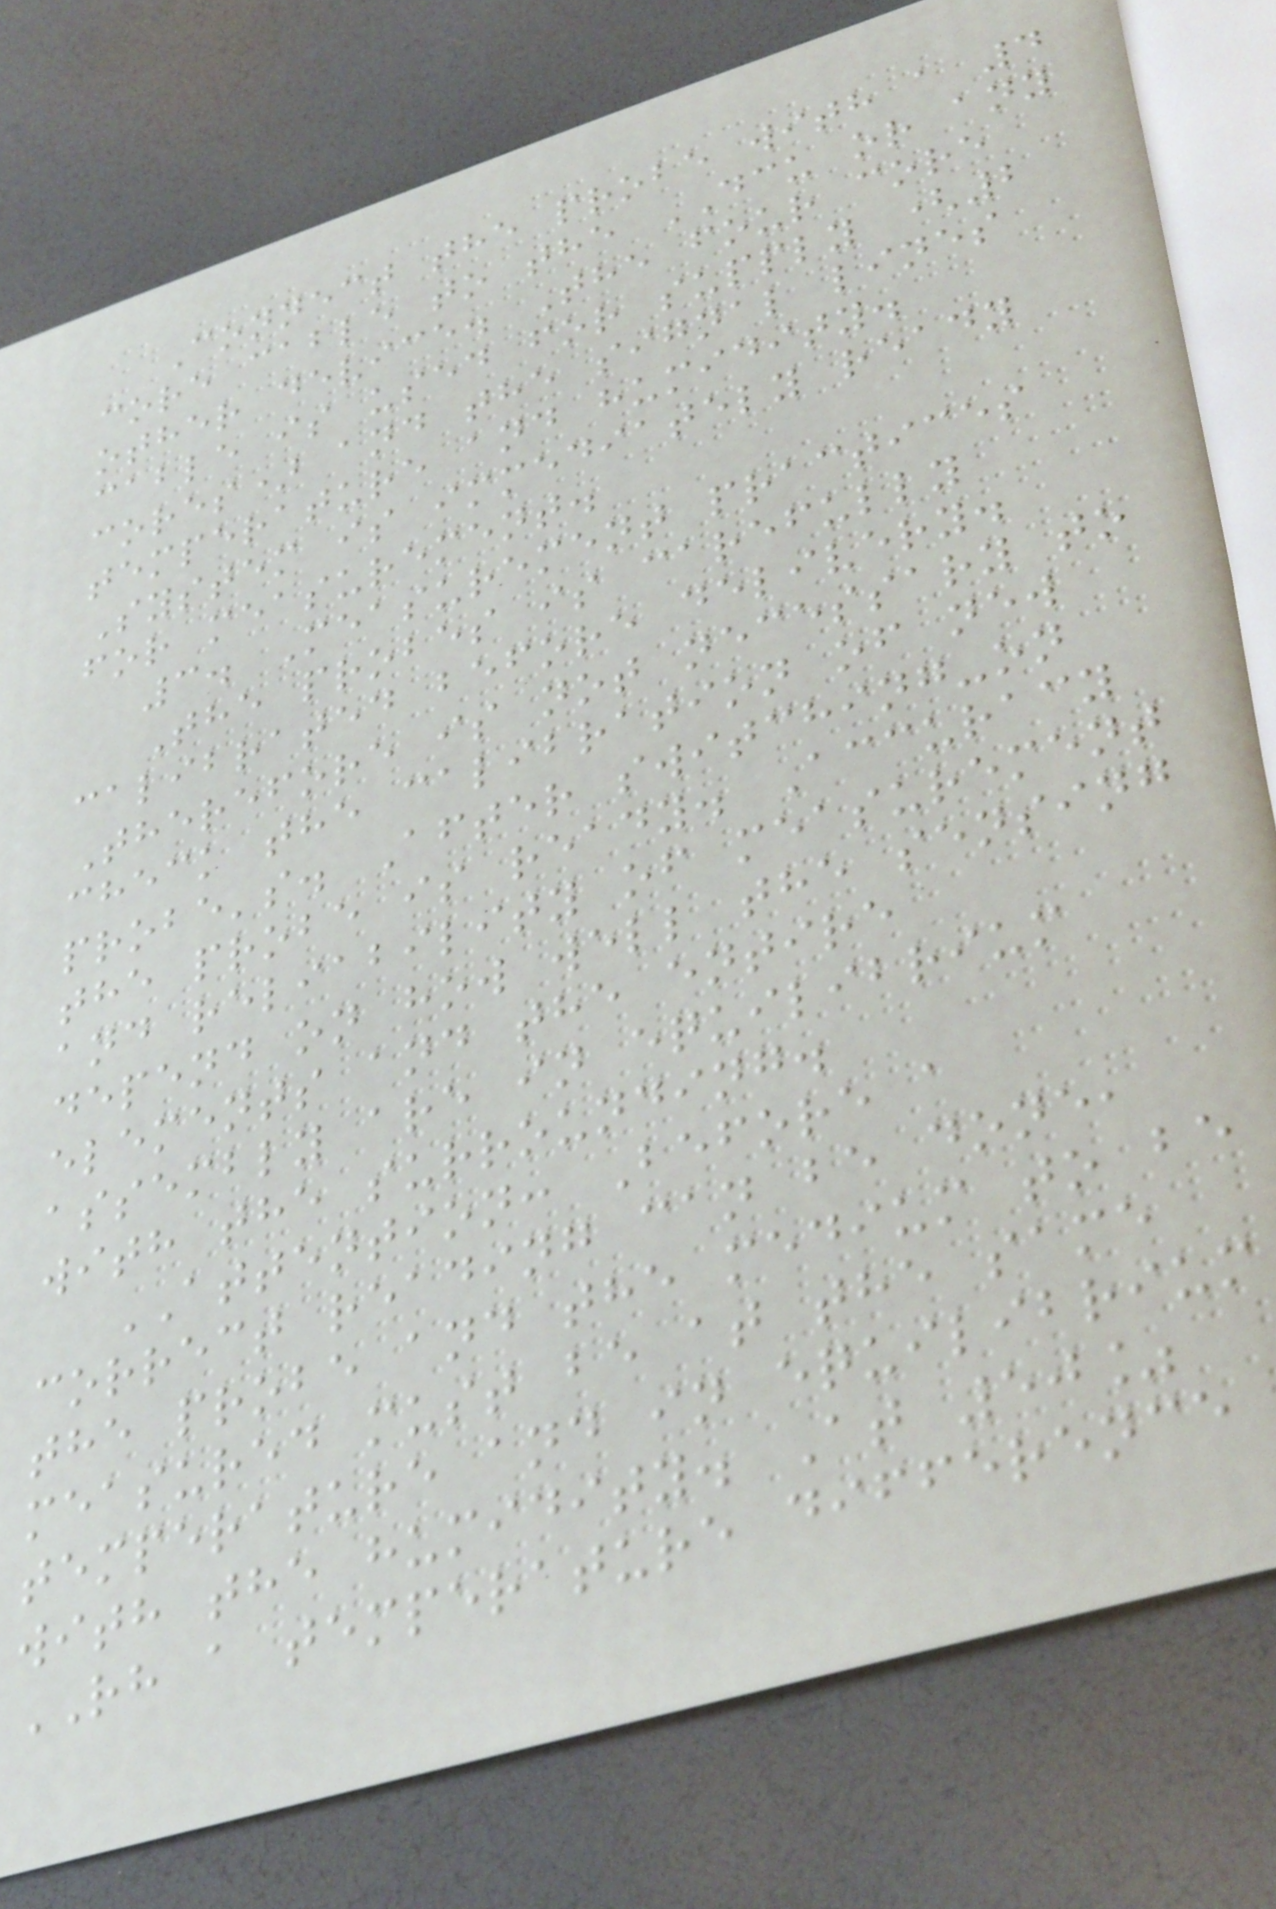Connect the probe with a 4
core cable to the DCU or any
other device. The four core
cable is used for supply (2
cores) and the signal lines
temperature and humidity.
System is immediately ready
for measurement.
3. Measurement practices
The probes is carefully
calibrated before delivery.
Therefore is not necessary to
check the calibration of new
probe's. After switching-on
the probe is ready. Accuracy
and reliability of measurement
depend on how well the sensing
elements and the entire
assembly are in equilibrium
with the surrounding.
ATTENTION: Before a
correct reading can be done,
the probe and the medium to be
measured must be at the same
temperature and in equilibrium
with the humidity. At 50%
RH a temperature difference
